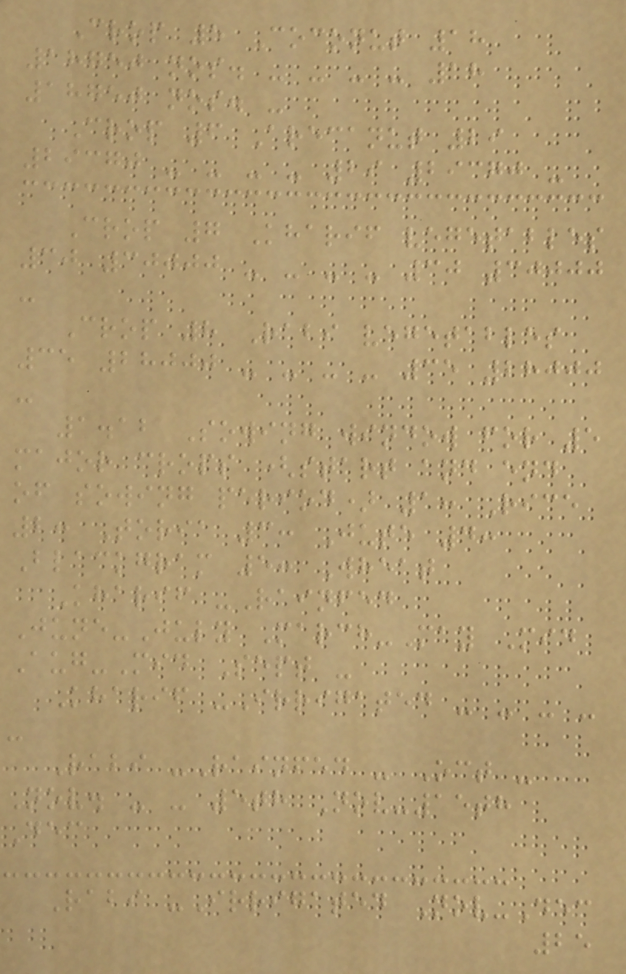Crop 5 Coconut 18
18750 nos. - - - - 18
18750 nos. -
Crop 6 Arecanut 29
29370 - - - - 29 29370 -
Crop 7 Kharif vegetables
30 30000 - - - - 30 30000
-
Crop 8 Rabi vegetables
35 28000 - - - - 35 28000
-
1.12 Sowing window for 5
major crops (start and end
of sowing period) 1: Rice
2: Toria 3: Jute 4:
Blackgram 5: Wheat
Kharif -Rainfed
June-July March-May Mid
Aug-Mid Sept -
Kharif -Irrigated - - - -
-
Rabi -Rainfed - Oct -
Nov. - - 5th Nov-15th
Dec
Rabi -Irrigated Nov-Dec
25
